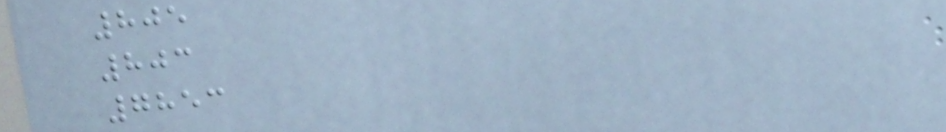805
803
7853
